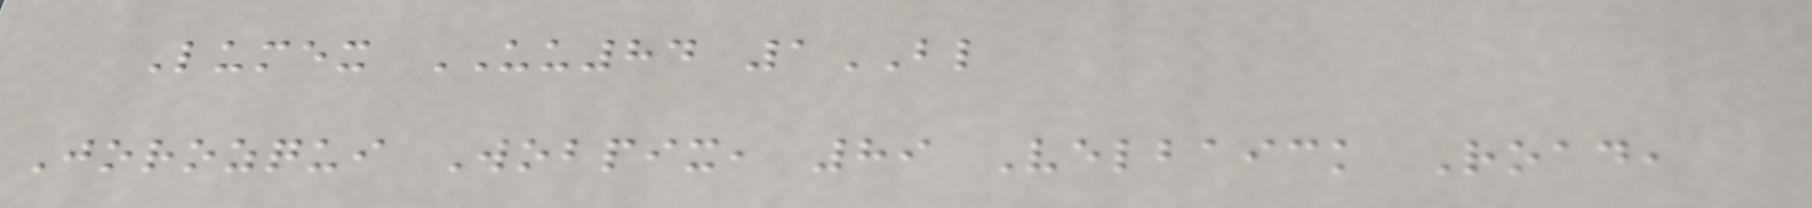Lumex UU84 1BL
Jorozqui Wobpix, 89 Velbaick Road,
